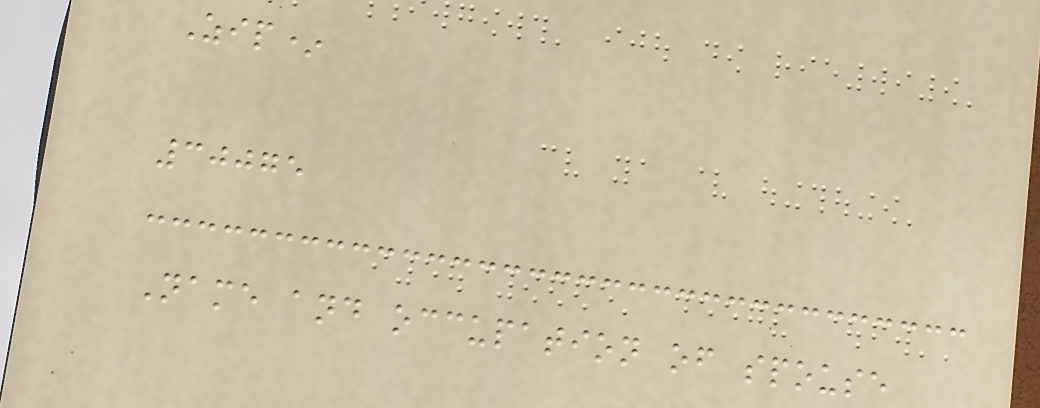Zip*
30075
Name and occupation of spouse
